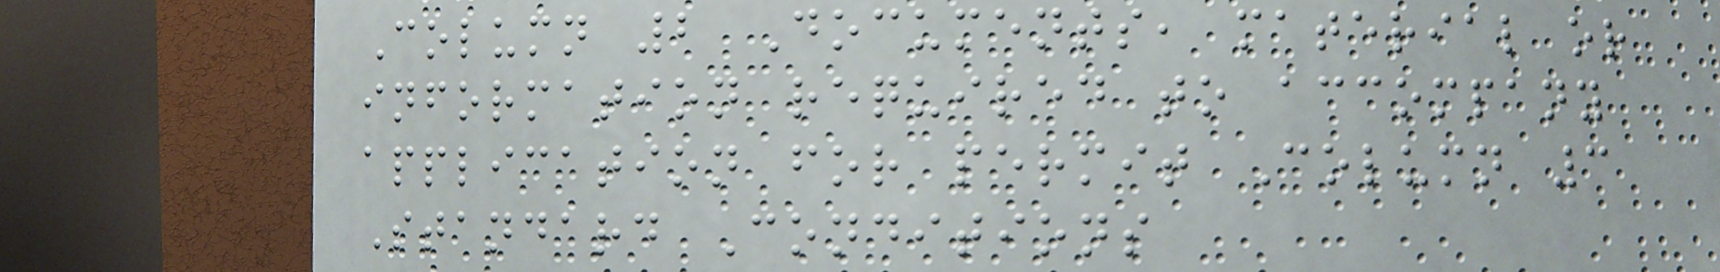Column 2 Documents, material or
information required to accompany
application for permit Column 3
Standard Conditions
